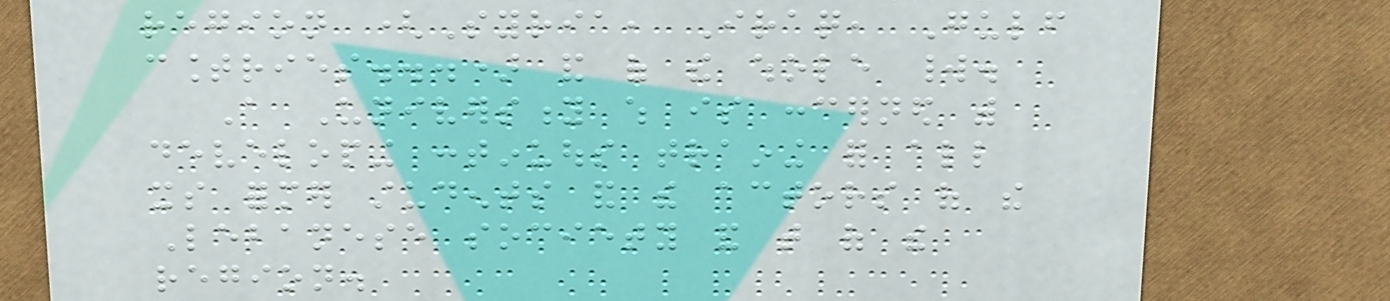region (Syria, Iraq, Gulf
countries...) and of the whole world.
A University which is concerned with
developing continuous training for all
its former students and the actors of the
Lebanese society and that of the
region.
